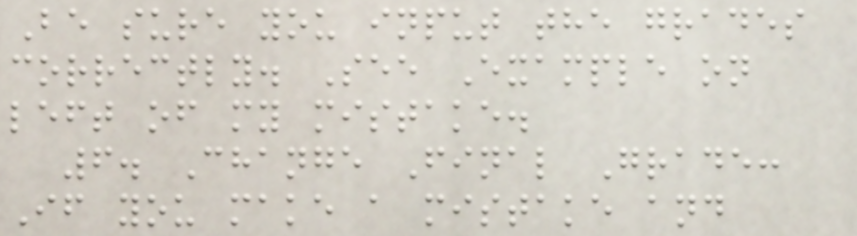Be sure you input the grades
correctly. See Example on
left of my mistake.
6. Change Final Grade:
If you make a mistake and
